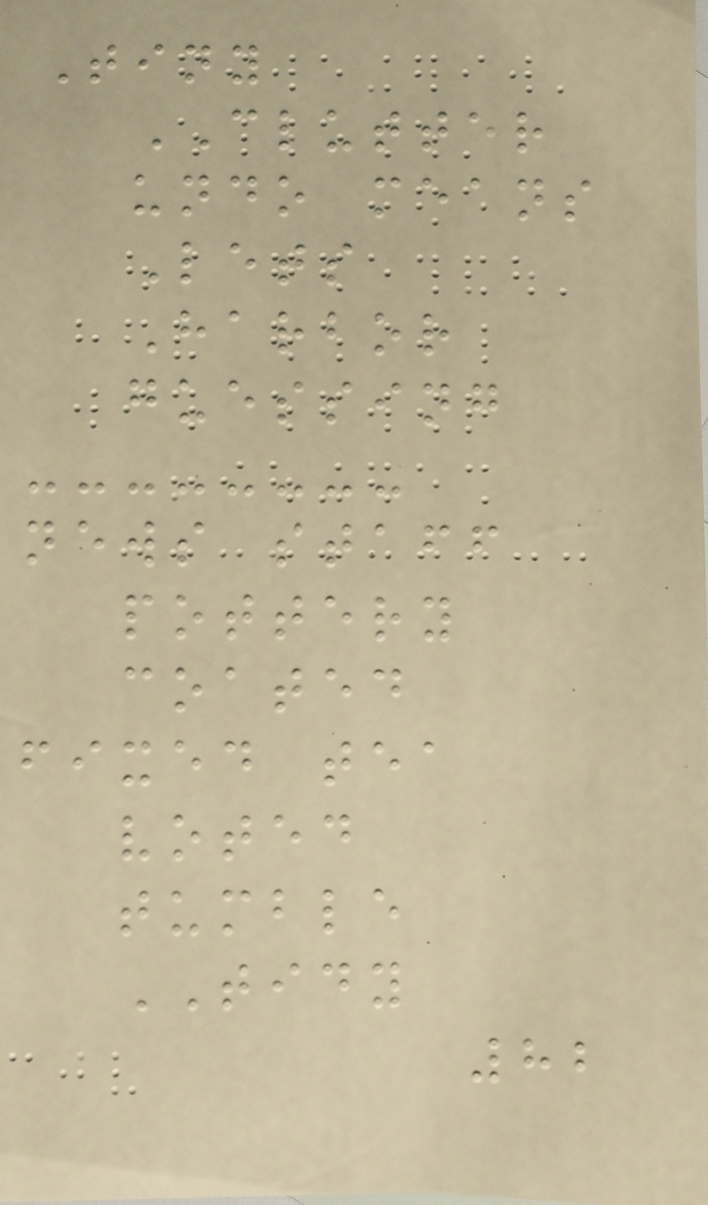Tiny
CLUTTER
undo means
Lets
Harbor
guessing
news staff
pottery
coated
fixed tea
voted
tumble
TIDY
82
